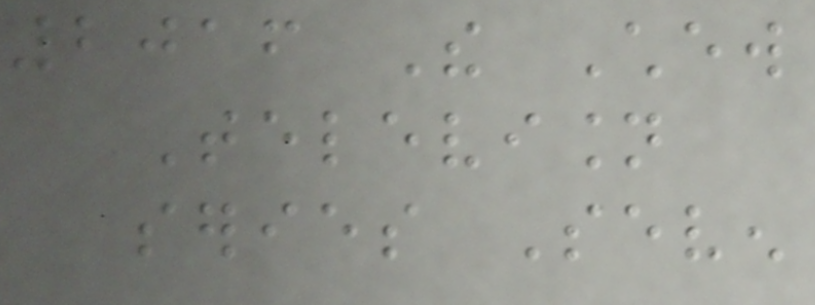2016 The Chew
Television
series Seven
